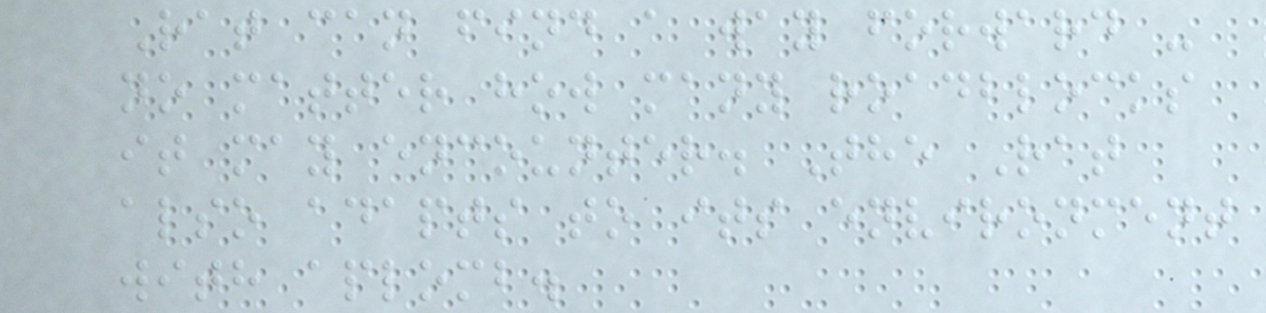Rat can find a way forward -
no matter how many roadblocks
it may encounter. The Rat
also adapts to its environment
with aplomb.
